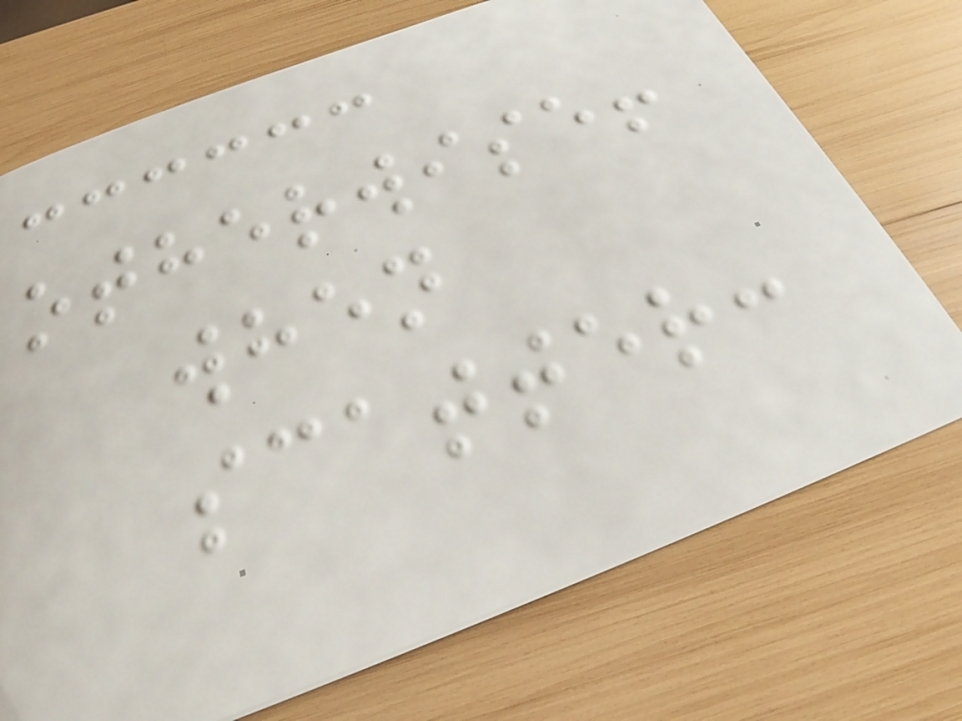otherwise!
when
scatter:
